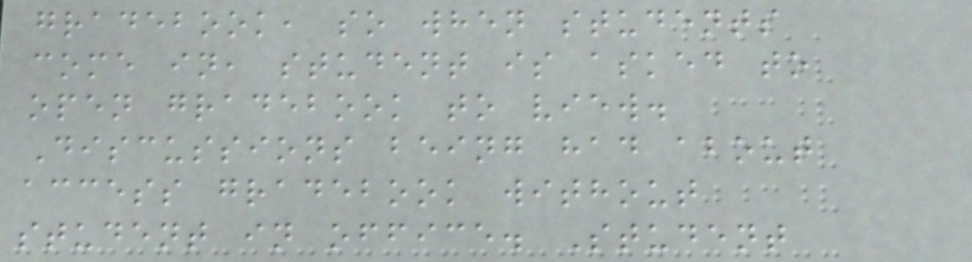gradebook, so when students
come in, student is asked to
open gradebook to view.
Discussions being had about
access gradebook without
student in office. Student
